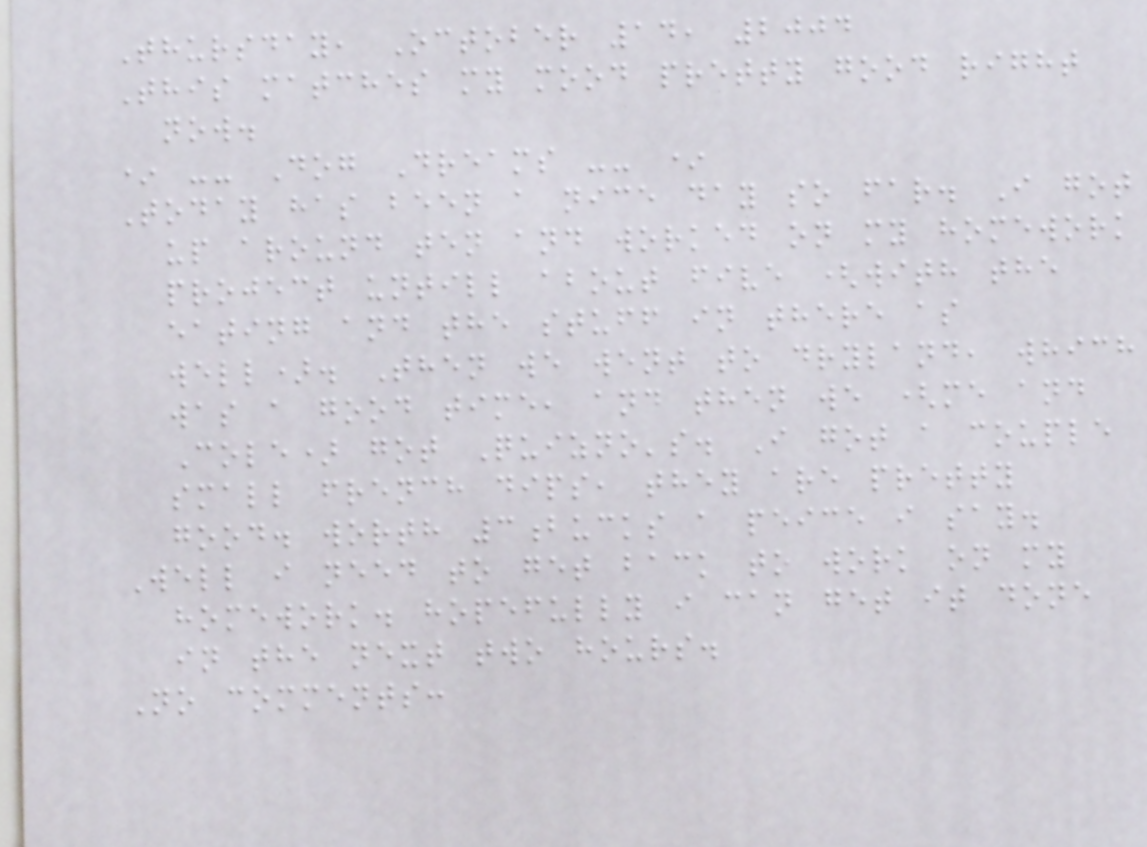Thursday, October 14, 2004
This matches my mood pretty good right
now.
* -- Dog Dreams -- *
Today has been a nice day so far. I got
up around ten and worked on my homework
project untill about five (with the
eating and the stuff in there as
well). Then we went to dryland, which
was a good time, and then we (me and
Cole) got Quizno's. I got a couple
small french dips, they are pretty
good. worth 3bucks a peice i say.
Well i need to get back to work on my
homework. hopefully i can get it done
in the next two hours.
No comments:
